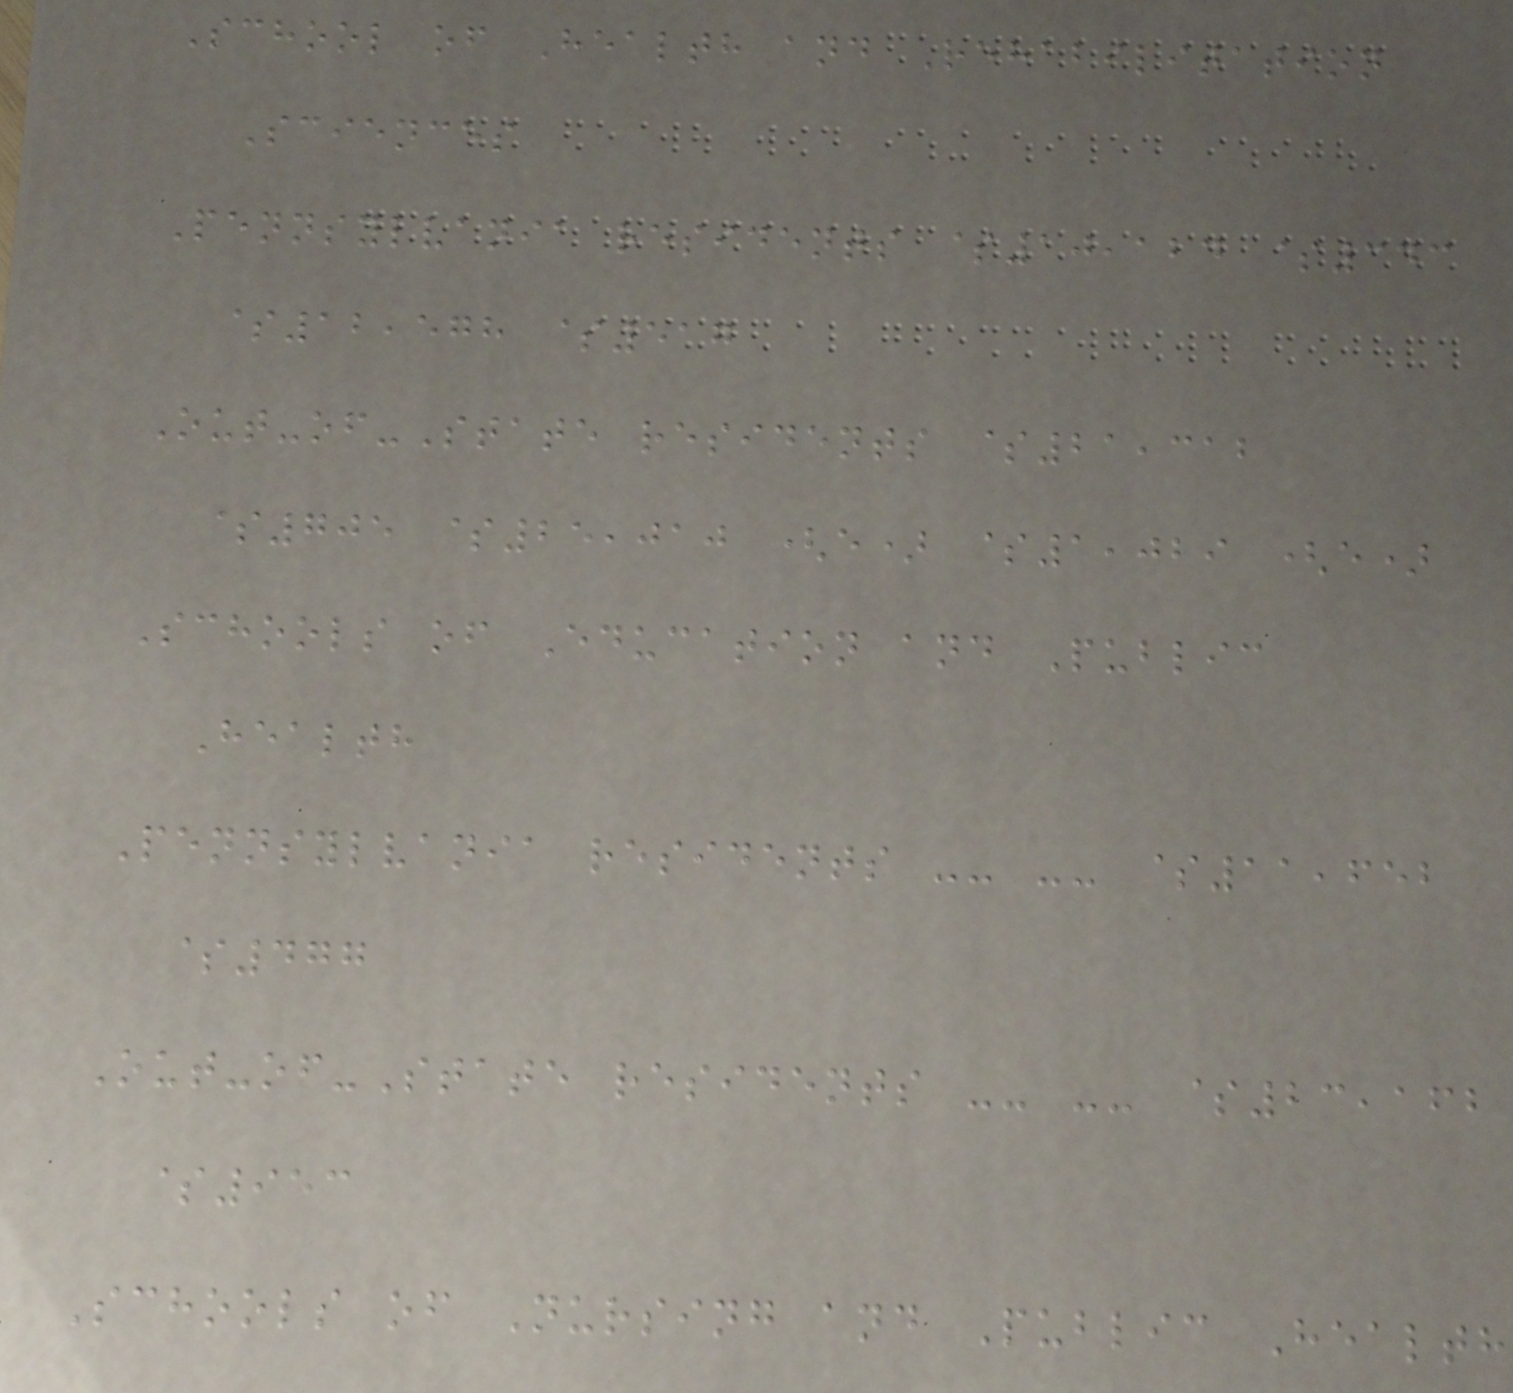School of Health and Rehabilitation
Sciences
Pennsylvania residents $10,124 $343
$12,578 $517
Out-of-State residents $21,312
$705 $25,010 (e) $1,029 (e)
Schools of Education and Public
Health
Pennsylvania residents -- -- $11,652
$477
Out-of-State residents -- -- $23,162
$953
Schools of Nursing and Public Health
